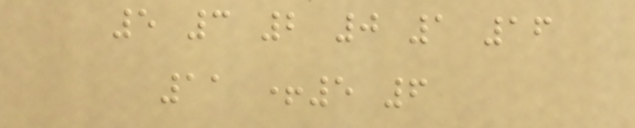5 3 2 0 1 16
11 +5 6
